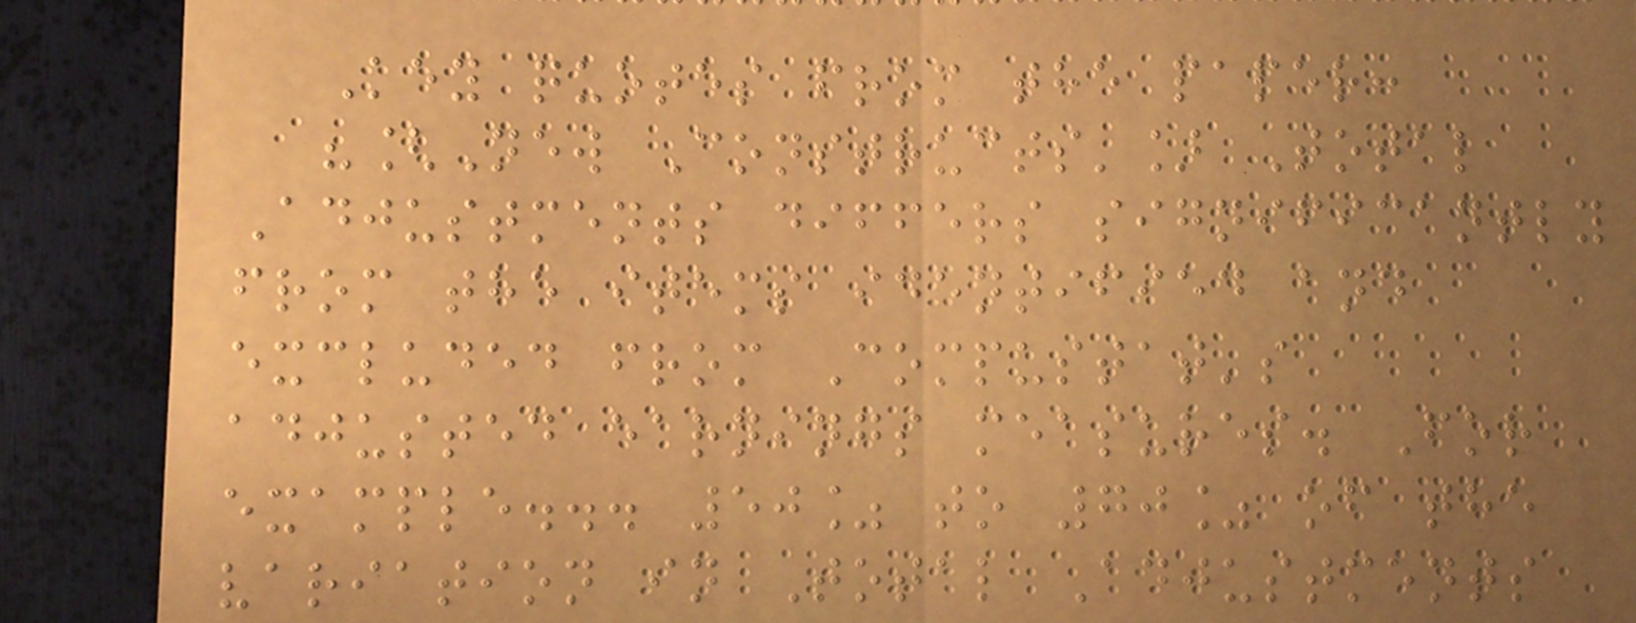Key quotes from the paper:
"[New Constructs'] Total
Adjustments differs significantly
from the items identified and
excluded from Compustat's
adjusted earnings measures. For
example... 50% to 70% of the
variation in Total Adjustments
